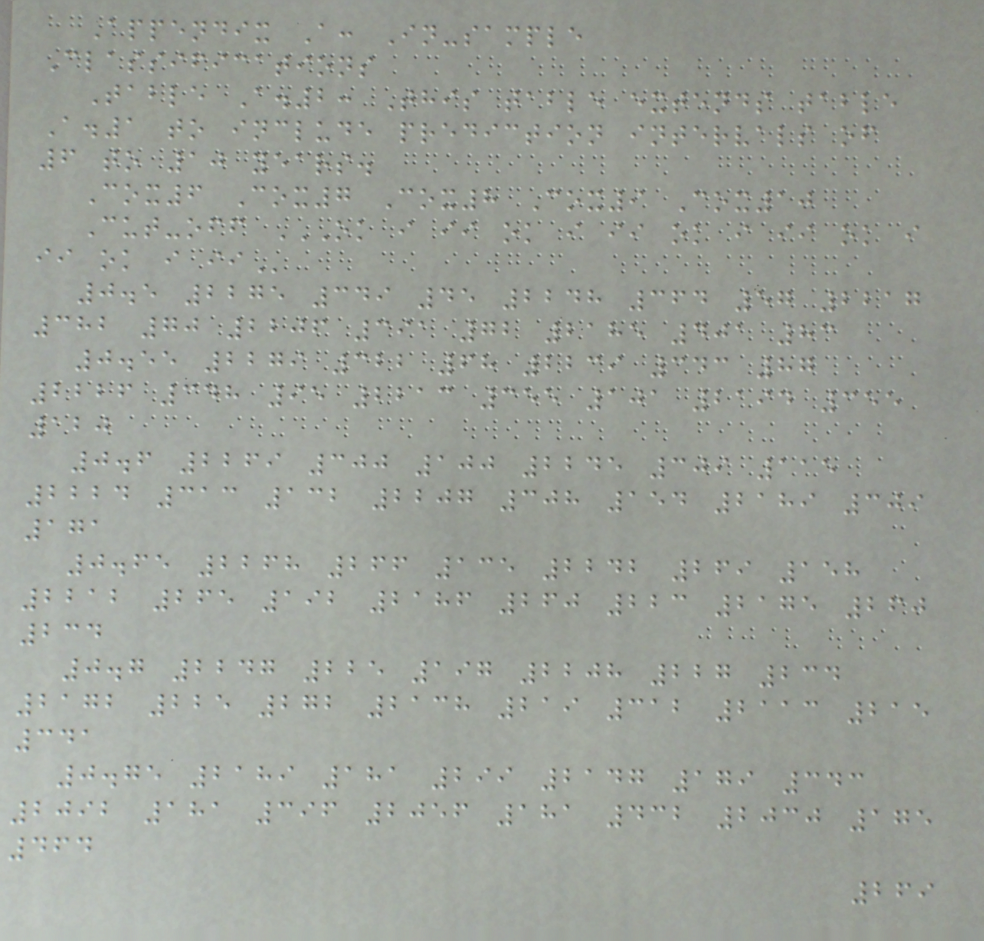Appendix A: In-sample
Classifications
Table A.2: This table extends table
A.1 to include prediction intervals of
6 to 10 years.
Cox6 Cox7 Cox8 Cox9 Cox10
Cut-off OK I II OK I II OK I II OK I
II OK I II
0.5 2275 349 45 2248 364 57 2217
382 70 2206 391 72 2185 401 83
0.55 2279 322 68 2239 343 87
2226 348 95 2213 355 101 2194 355
120
0.6 2269 300 100 2245 309 115
2224 313 132 2207 308 154 2189 309
171
0.65 2268 266 135 2242 269 158
2212 265 192 2186 260 223 2175 260
234
0.7 2247 225 197 2208 227 234
2172 225 272 2138 219 312 2113 215
341
0.75 2189 181 299 2147 179 343
2092 181 396 2056 181 432 2030 175
464
269
